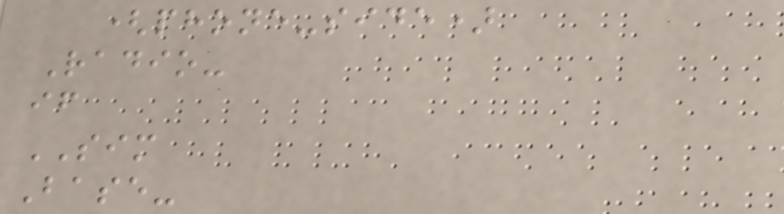(phone-side)
Radio-
if
SIM
Base-
